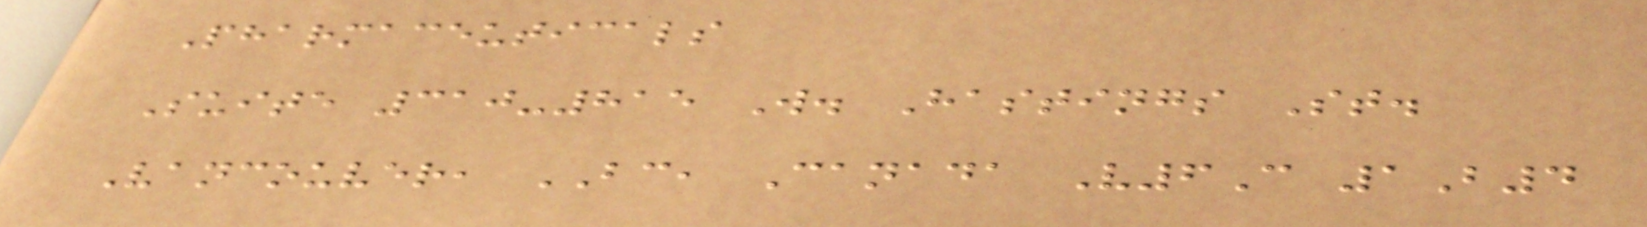Pharmaceuticals
Suite 310-815 W. Hastings St.
Vancouver, BC, Canada V6C 1B4
